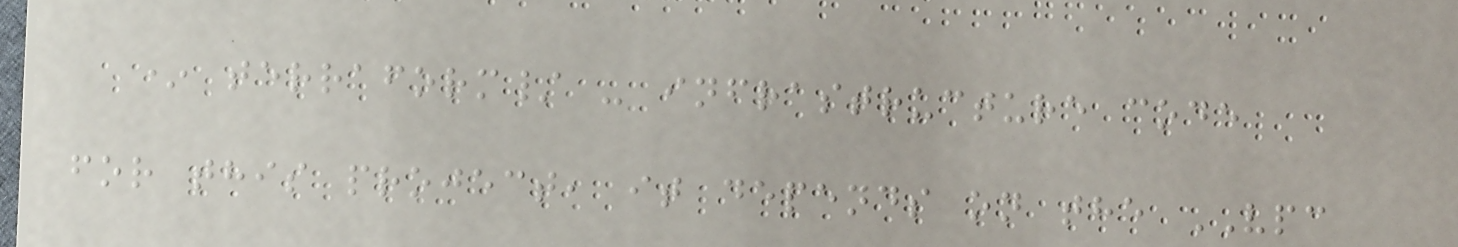* terraform/ - infrastructure code
for this project, it depends on the VPC
